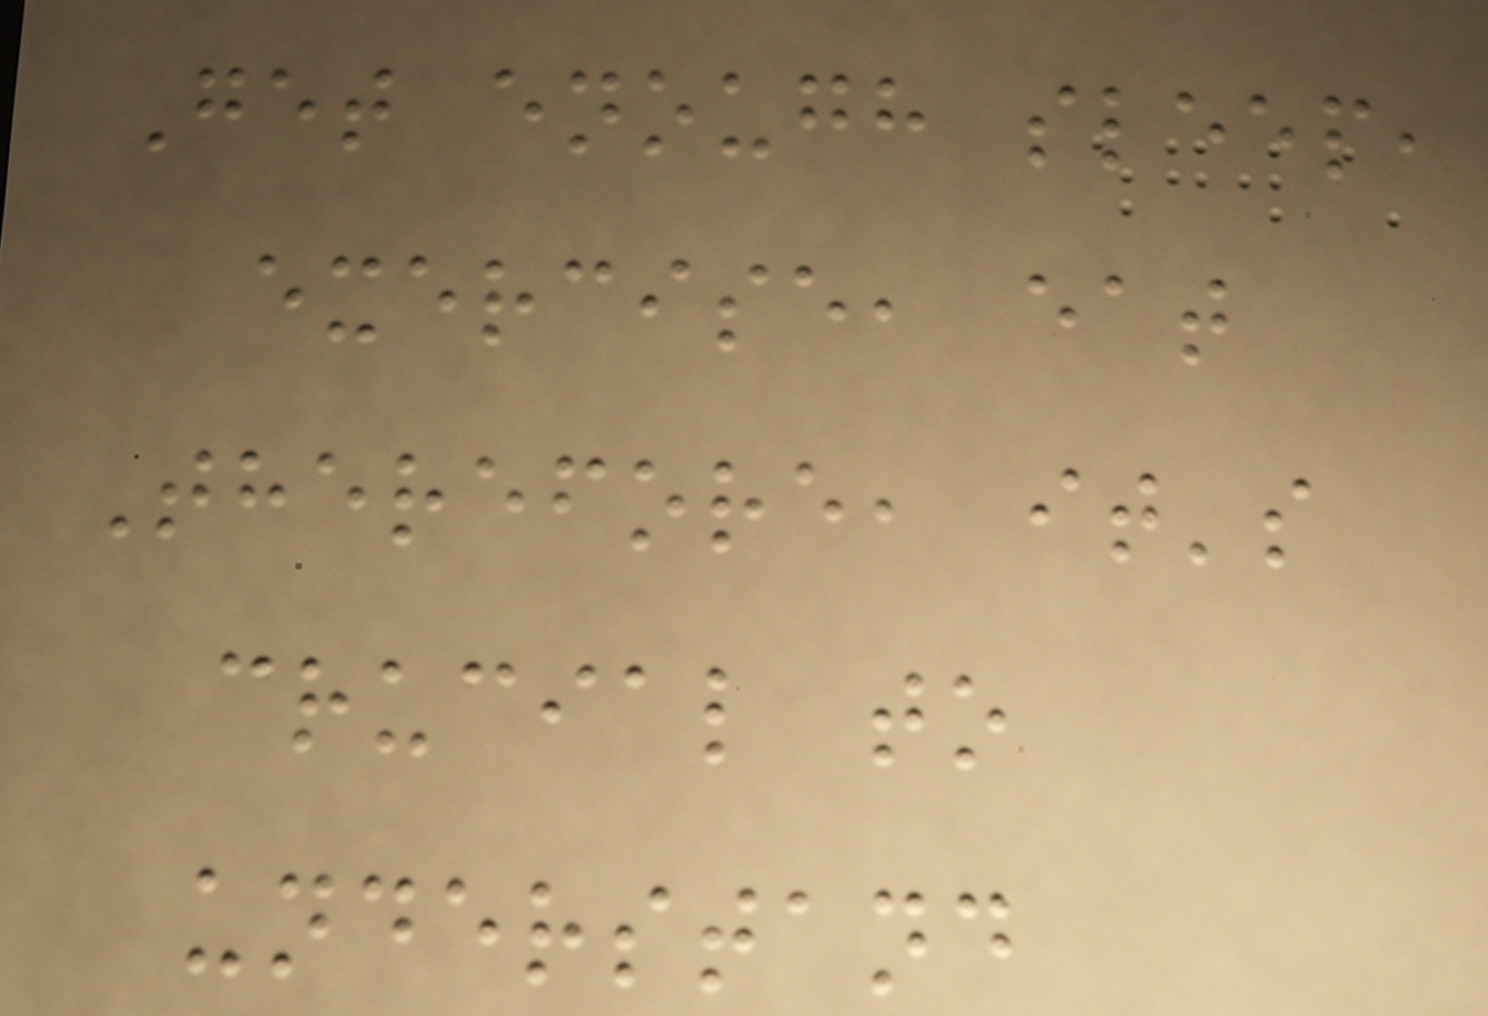Get enough sleep,
exercise, eat
Therefore, it's
crucial to
understand
